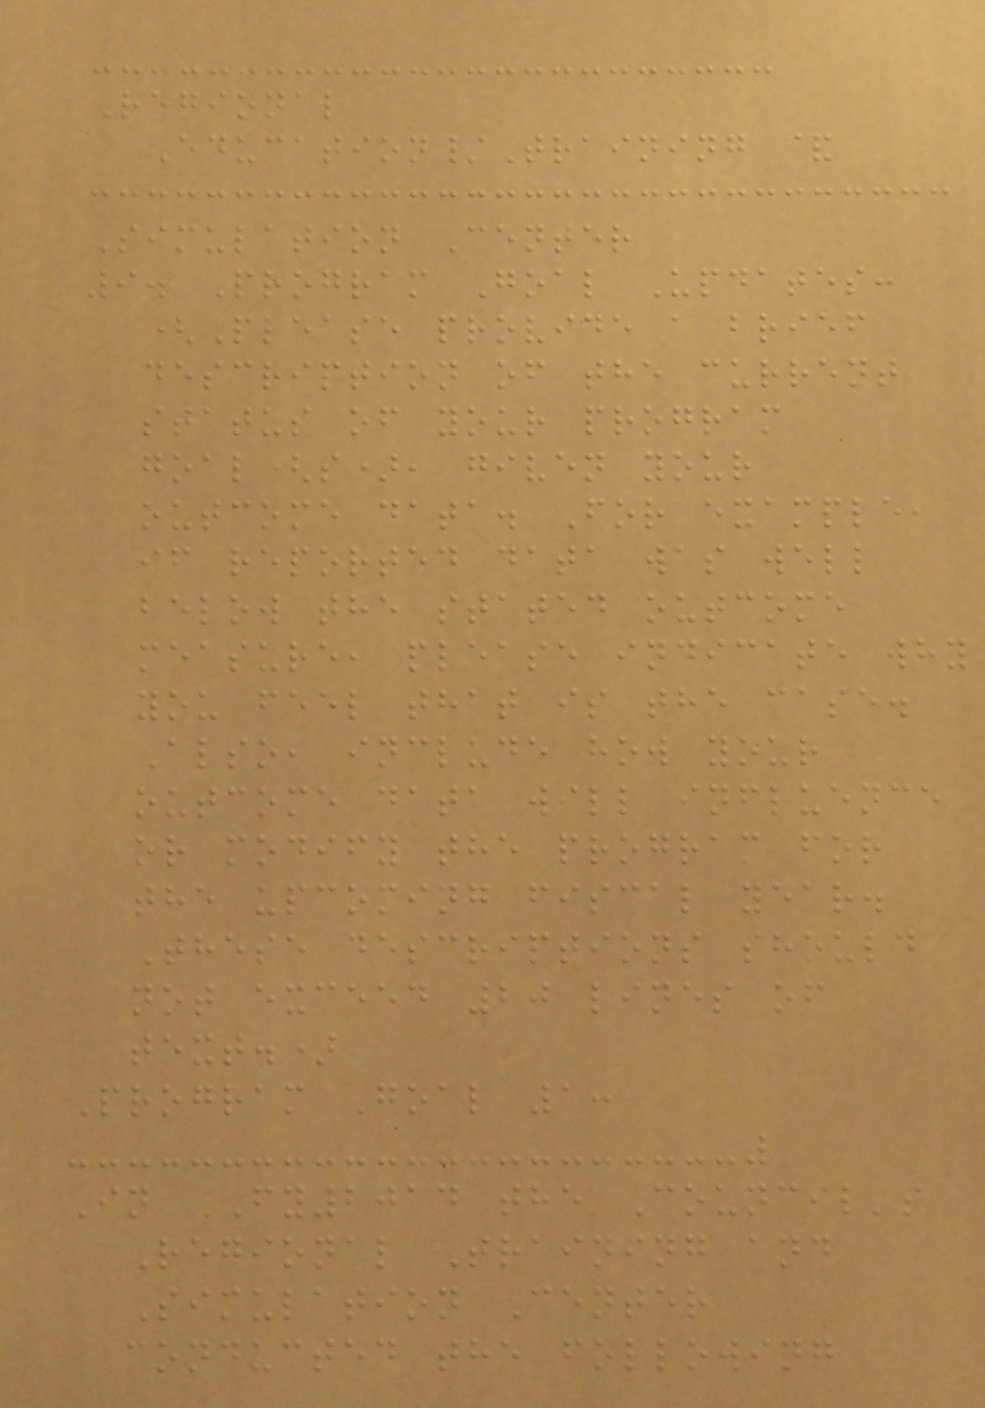Regional
Education/Training &
Simulation Center
9. Program Goal Updates:
(Please provide a brief
description of the current
status of your program
goal(s), given your
outcome data. For example,
if reported data was well
below the stated outcome
measure, please indicate why
you feel that is the case.
Also, include how your
outcome data will influence
or modify the program for
the upcoming fiscal year.
These descriptions should
not exceed 20 lines of
text.)
Program Goal 1:
In FY2014 the Council's
Regional Training and
Simulation Center
conducted the following
